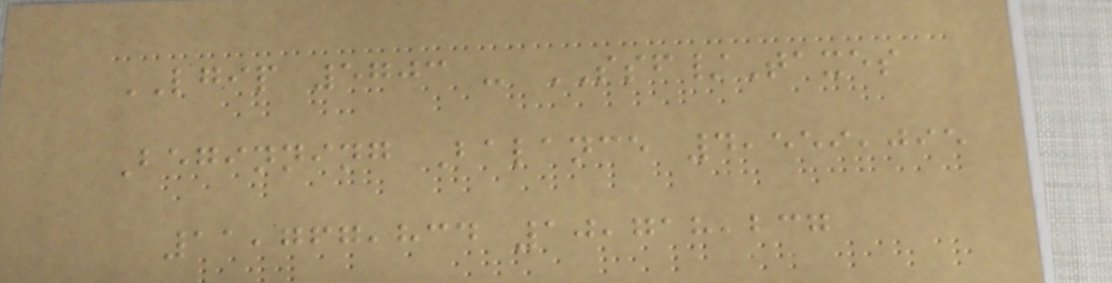LGIP 5703 - SSF/Taxes
Beginning Balance 4,559,095
11,767,834 10,718,237
